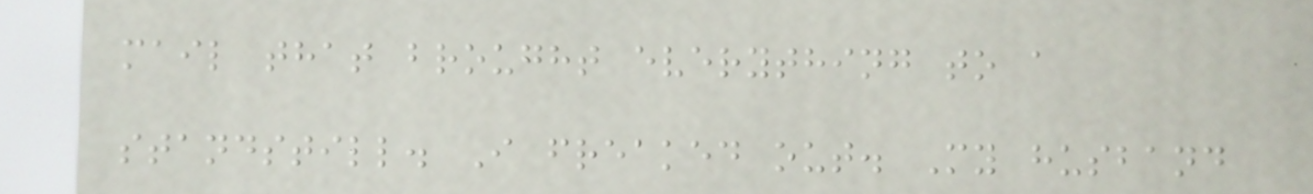mail that brought everything to a
standstill. I freaked out. My husband
